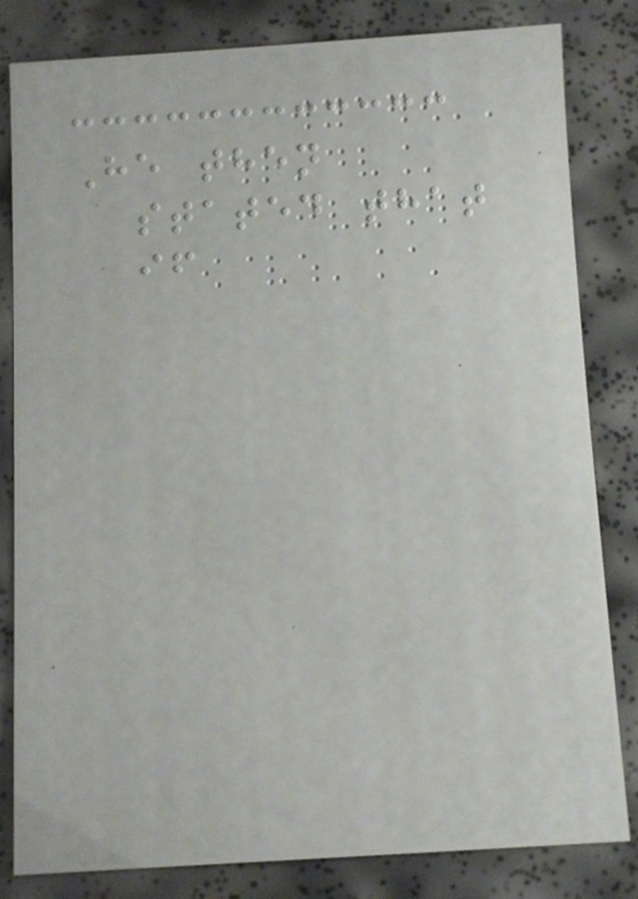He then
stated that
if
